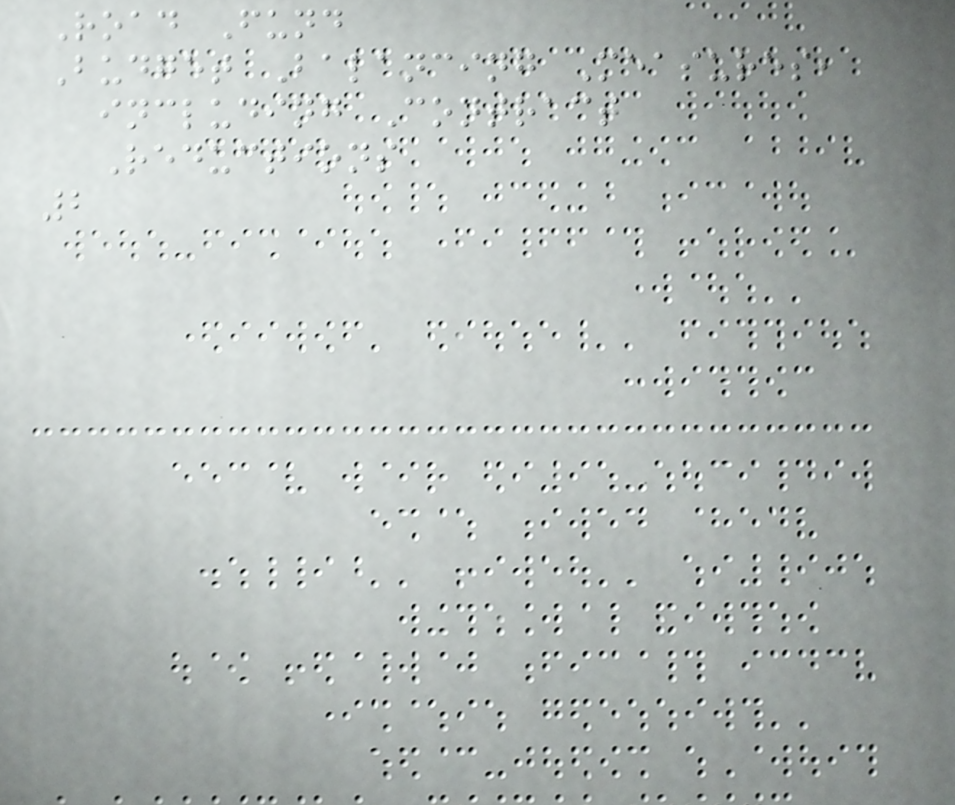Road Fund
Budget Balancing Measures,
including Contract
Reductions
2
